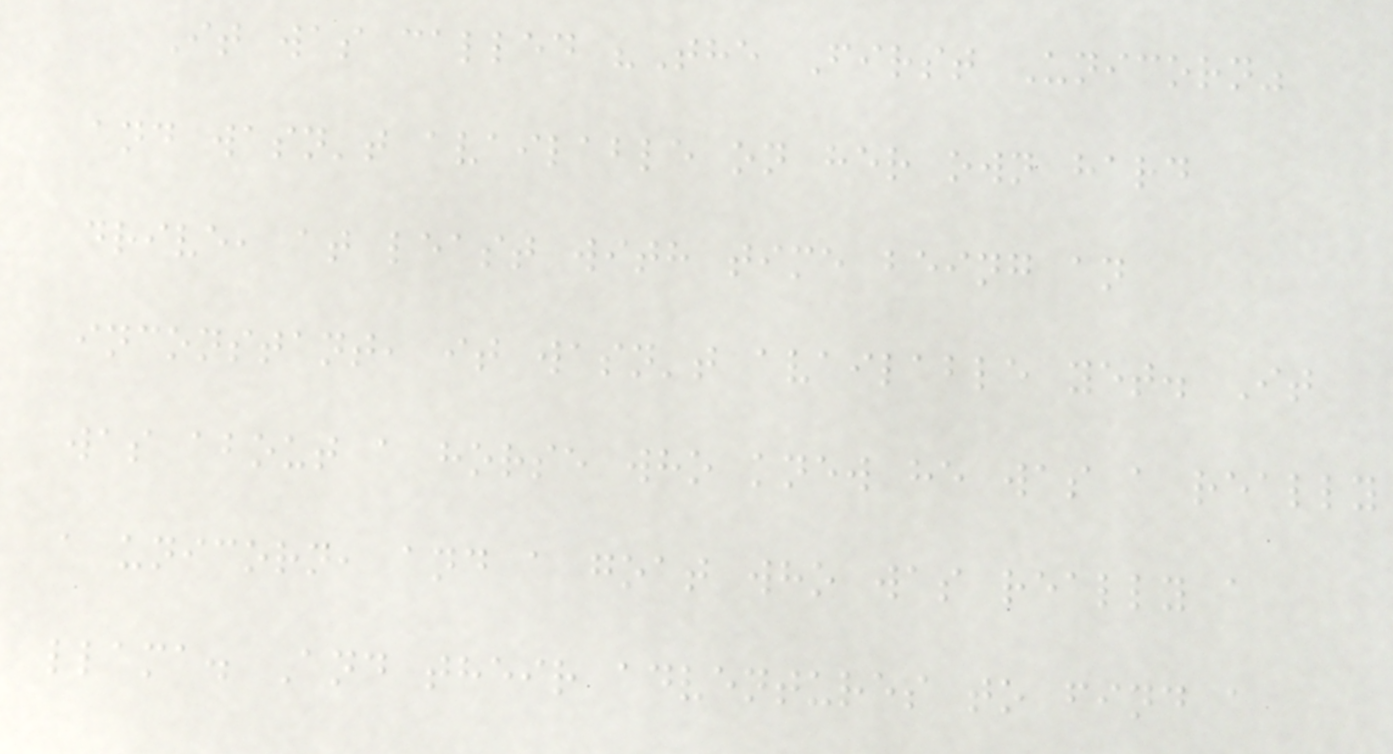It was called "The First Unicorn"
and wasn't available on her own hard
drive, at least with time being an
inconstant, it wasn't available yet. It
was about a horse who knew he was a really
a unicorn, and a goat who was really a
llama. And their adventures to find a
